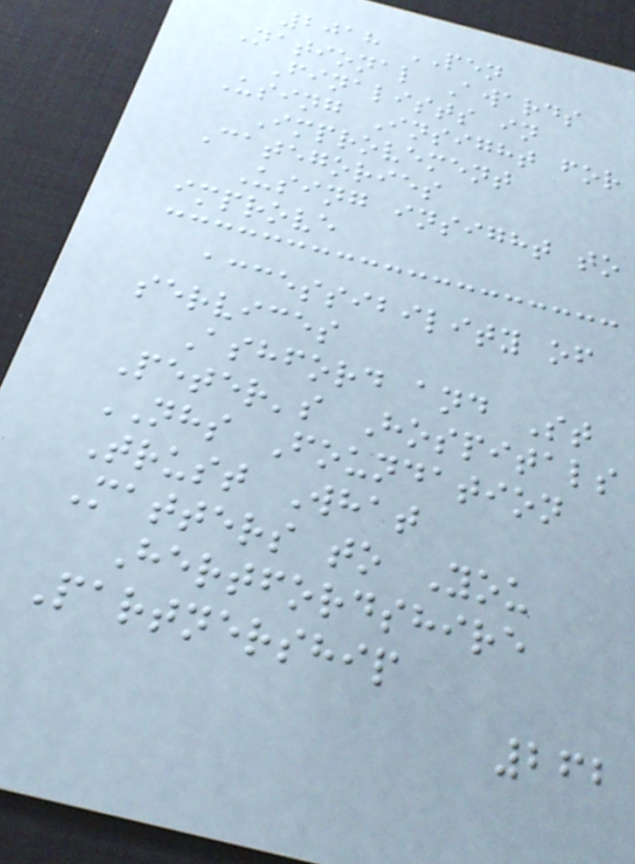2018 PEN
National Awards
Finalists in
Using Insight for
Improvement
Categories
Using insight to
improve
accessibility of
services
Ashford and St
Peter's Hospitals
NHS Foundation
Trust What
Matters to You
Hertfordshire
Partnership
262
